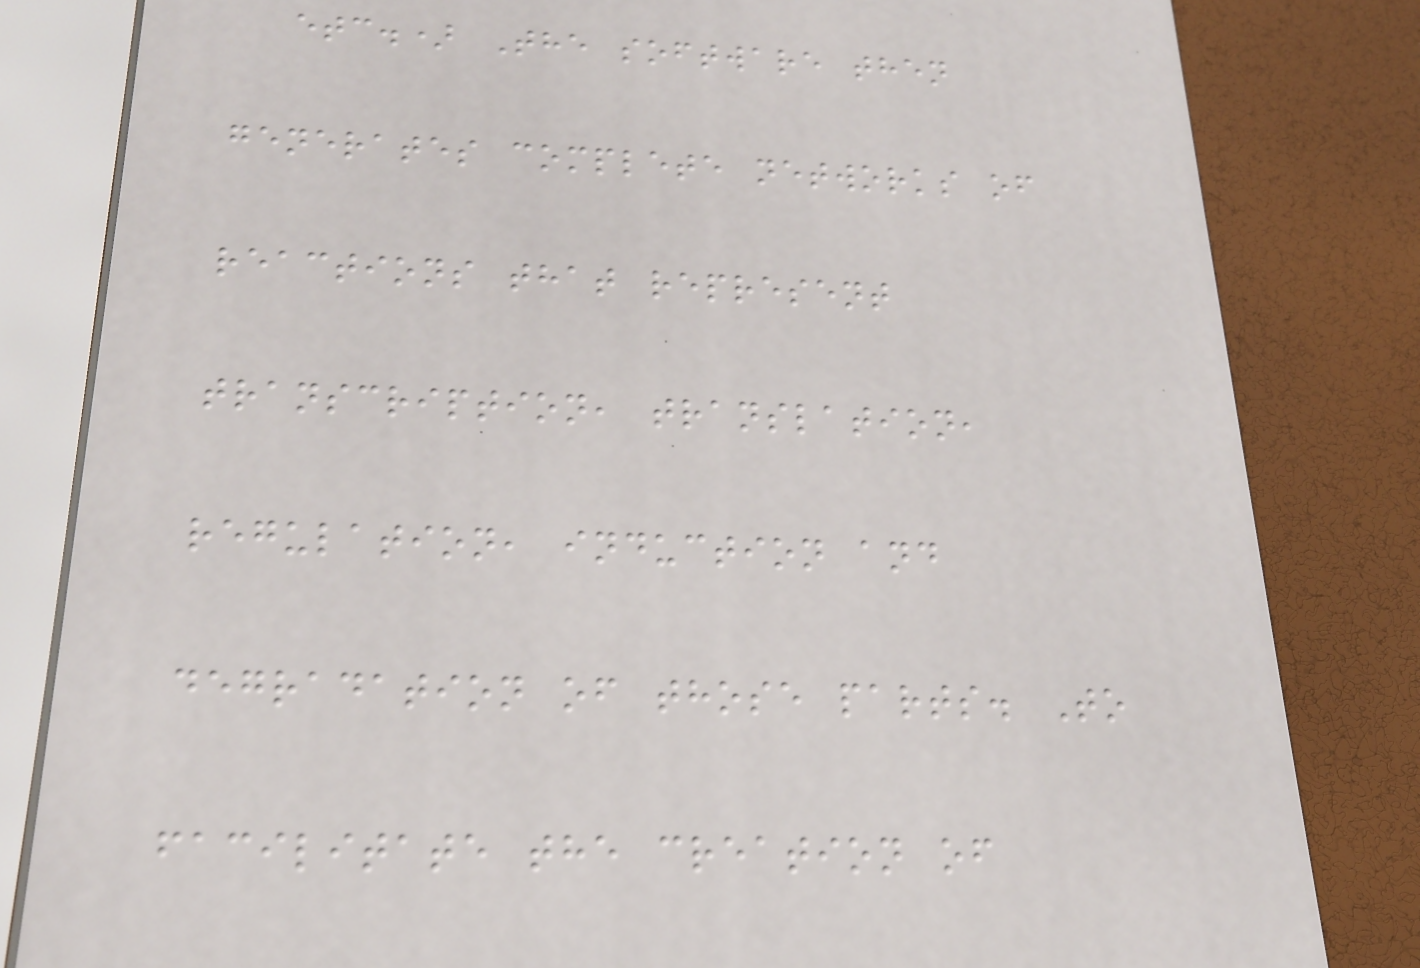etc.) The software then
generates complete networks of
reactions that represent
transcription, translation,
regulation, induction and
degradation of those parts. To
facilitate the creation of
